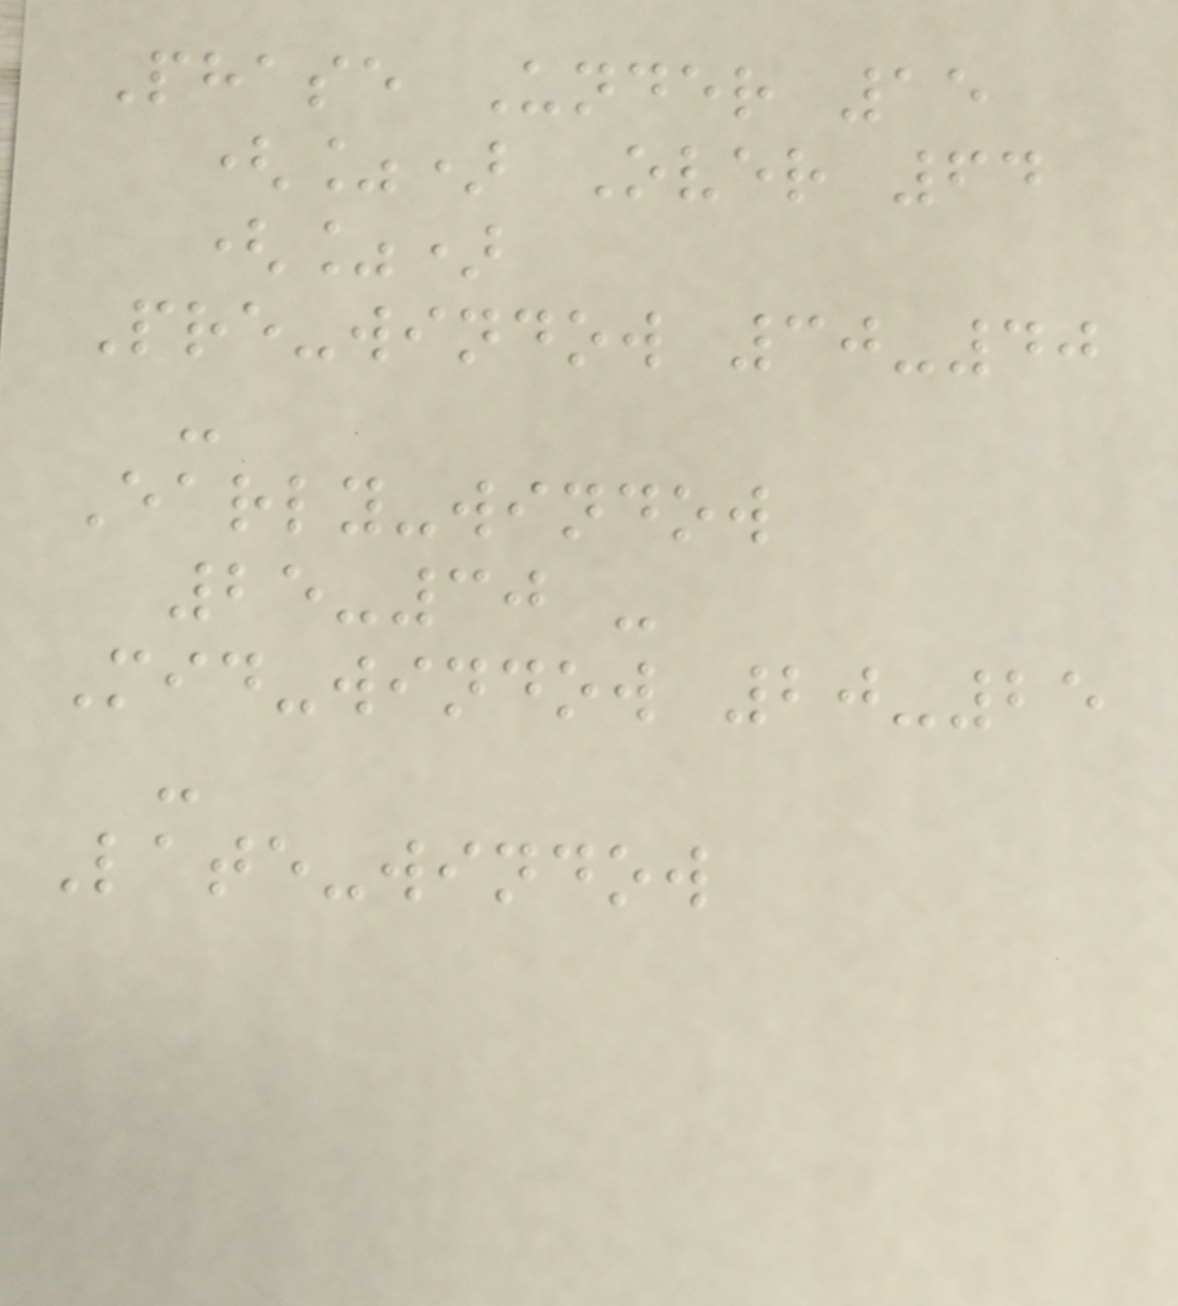Phase Under 15
(%) Over 64
(%)
Pre-window 30-40
-
Early-window
25-30 -
Mid-window 20-25
-
Late-window
